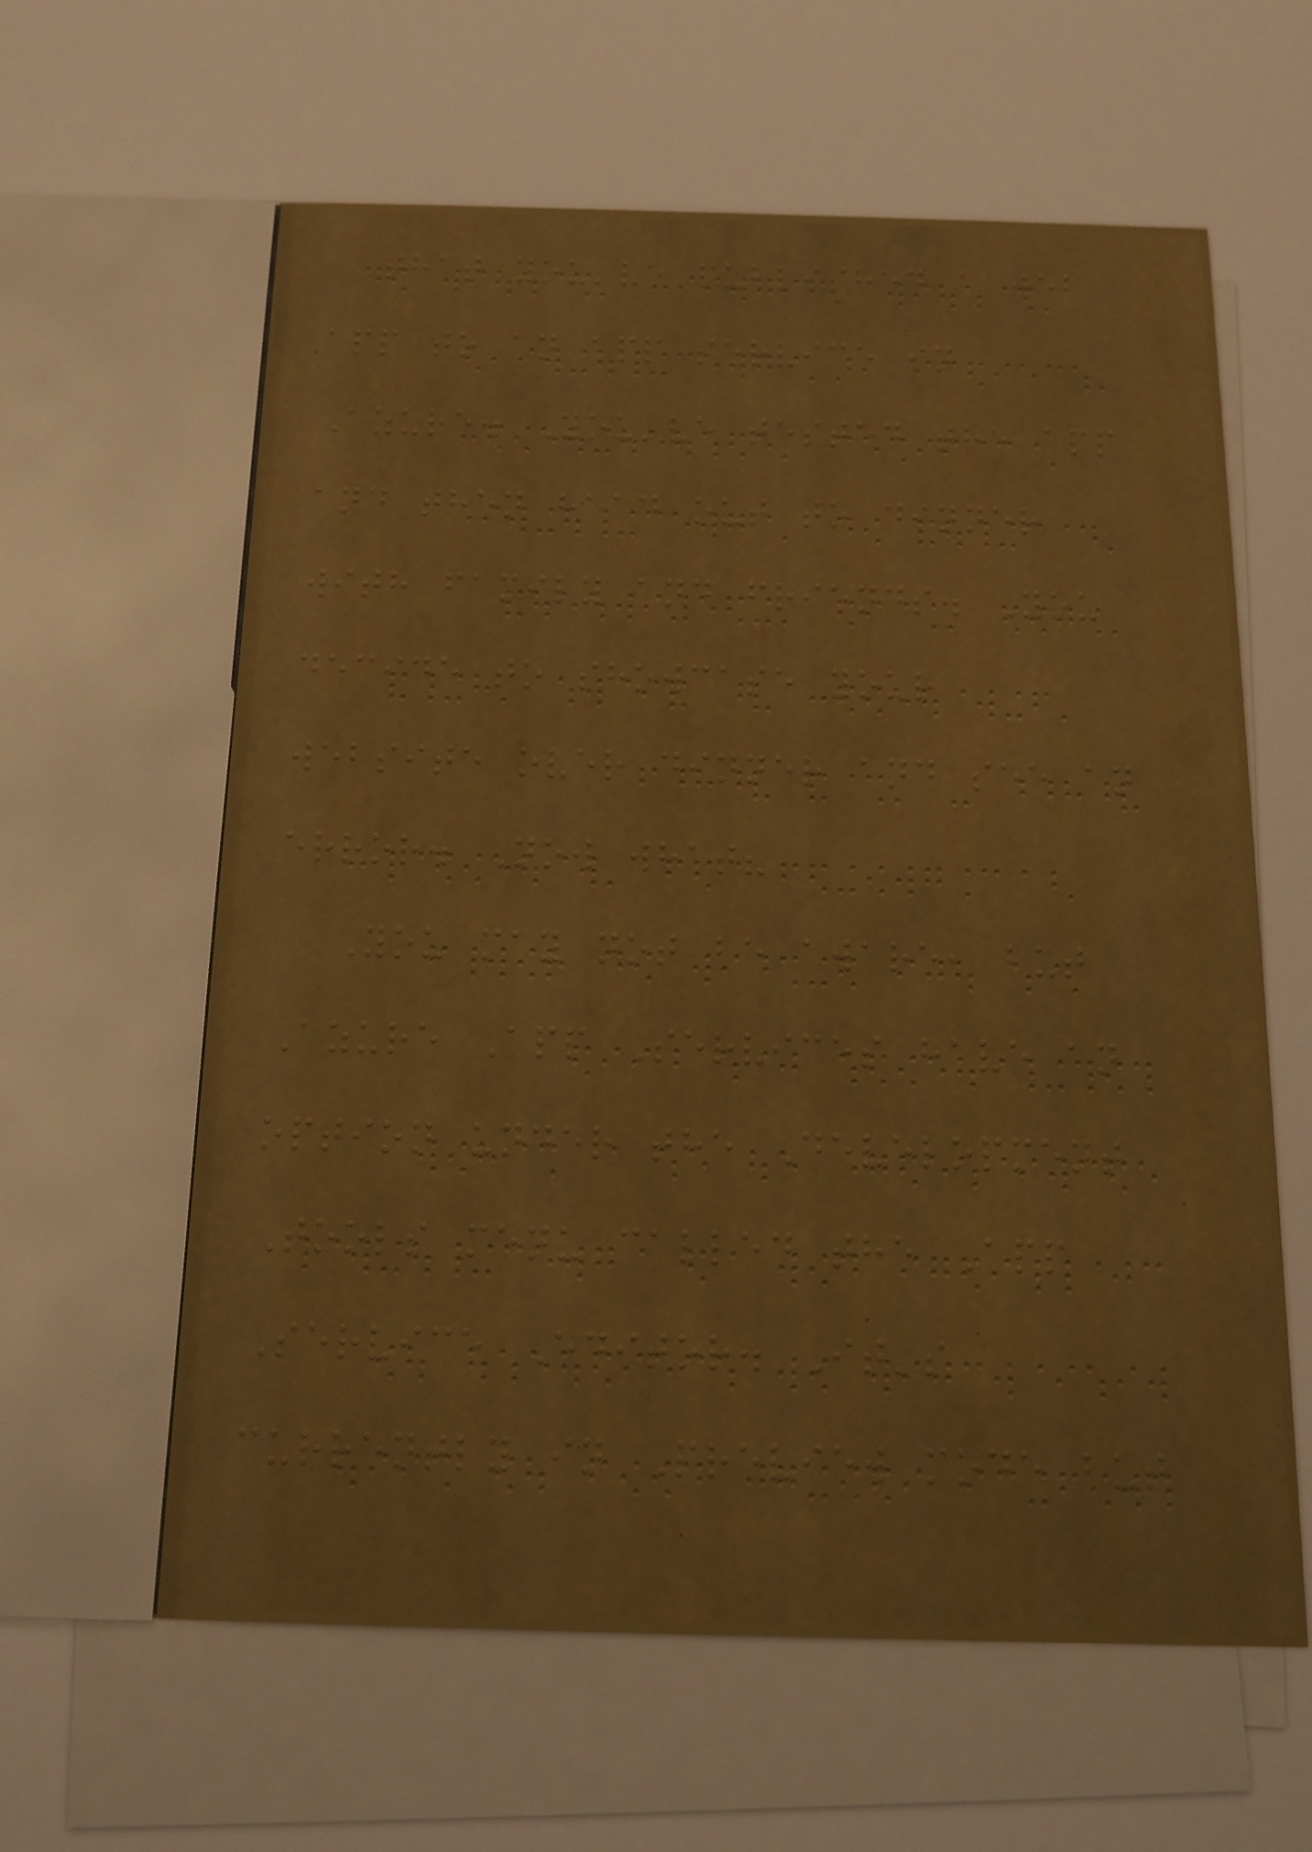that you've published a web
app to an app service in
Azure. You've tested the app
and then head out to dinner
with family and friends. You
decide to showcase your
website over dinner and see an
error. Now what?
You may not be aware, but
Azure App Services have an
option under the Development
Tools menu called the App
Service Editor. It's
currently in Preview mode but
